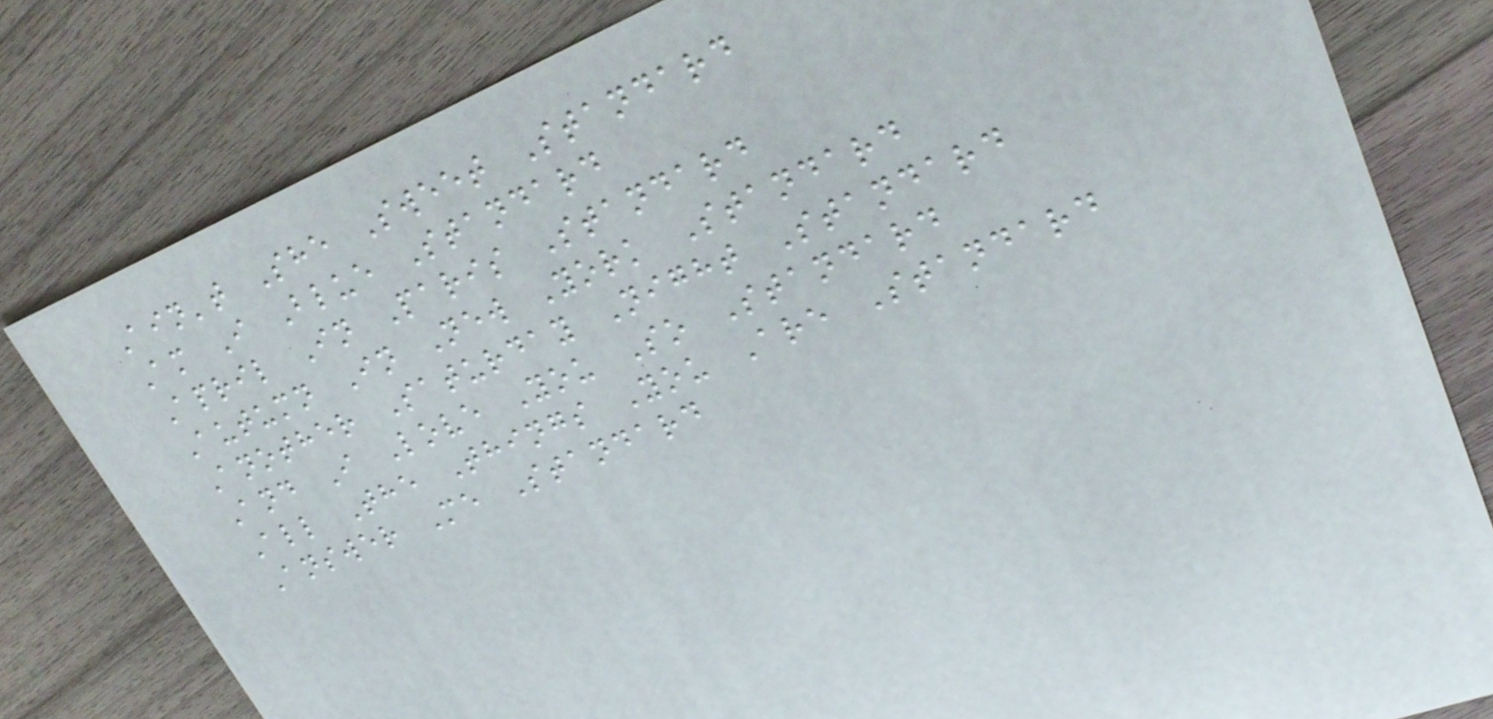Ain't She Sweet Standard
Am I Blue Standard
April In Paris Standard
Autumn In New York Standard
Another Saturday Night Standard
And I Love You So Standard
All The Things You Are Standard
Answer Me Standard
